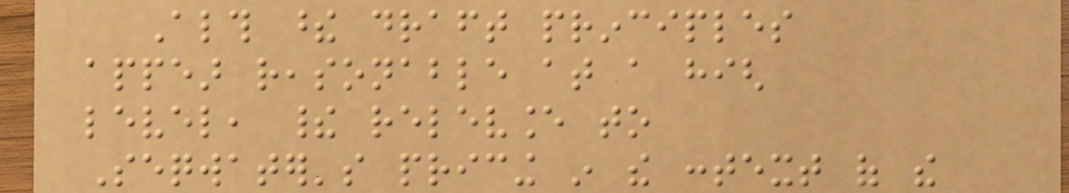Although these draft principles
appear reasonable at a high
level, their relevance to
Seqwater's pricing in the context of the
